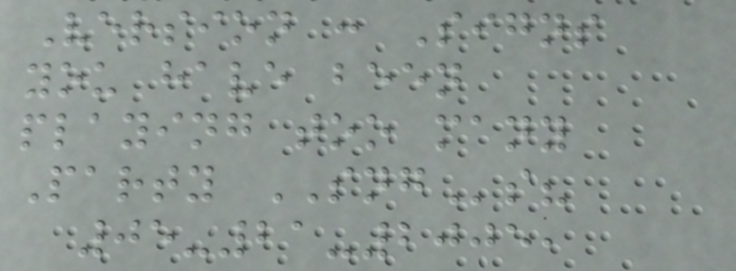Version : Signs
you have been
playing too many
Party SNGs?
05-21-2005,
